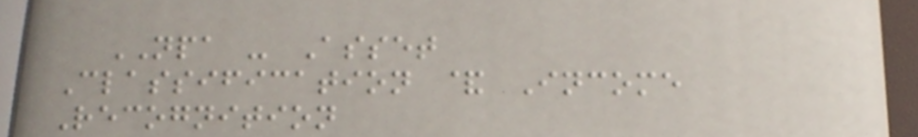NPA - Asset
Classification & Income
Recognition
